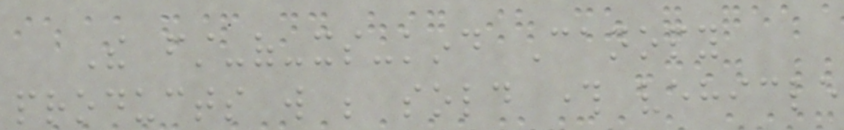The first-of-its-kind Canopy
products will be sold through vehicle
